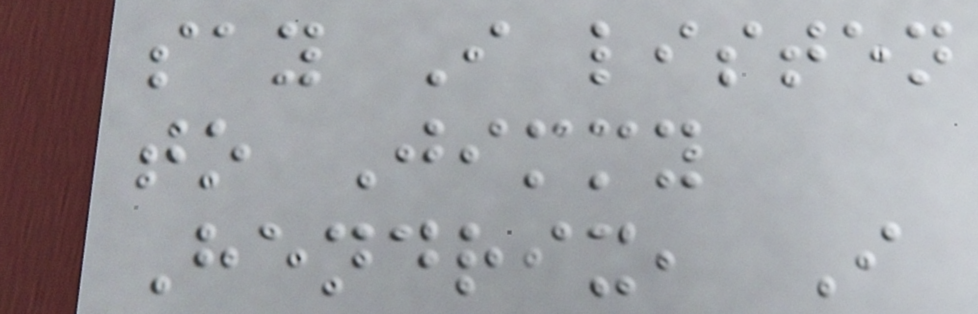say I listen
to Jimmy
Hendrix, I
